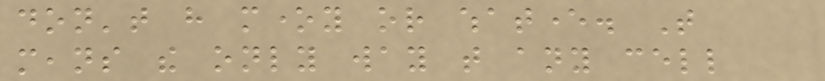don't have money or whatever. That
means the only way that any cell
